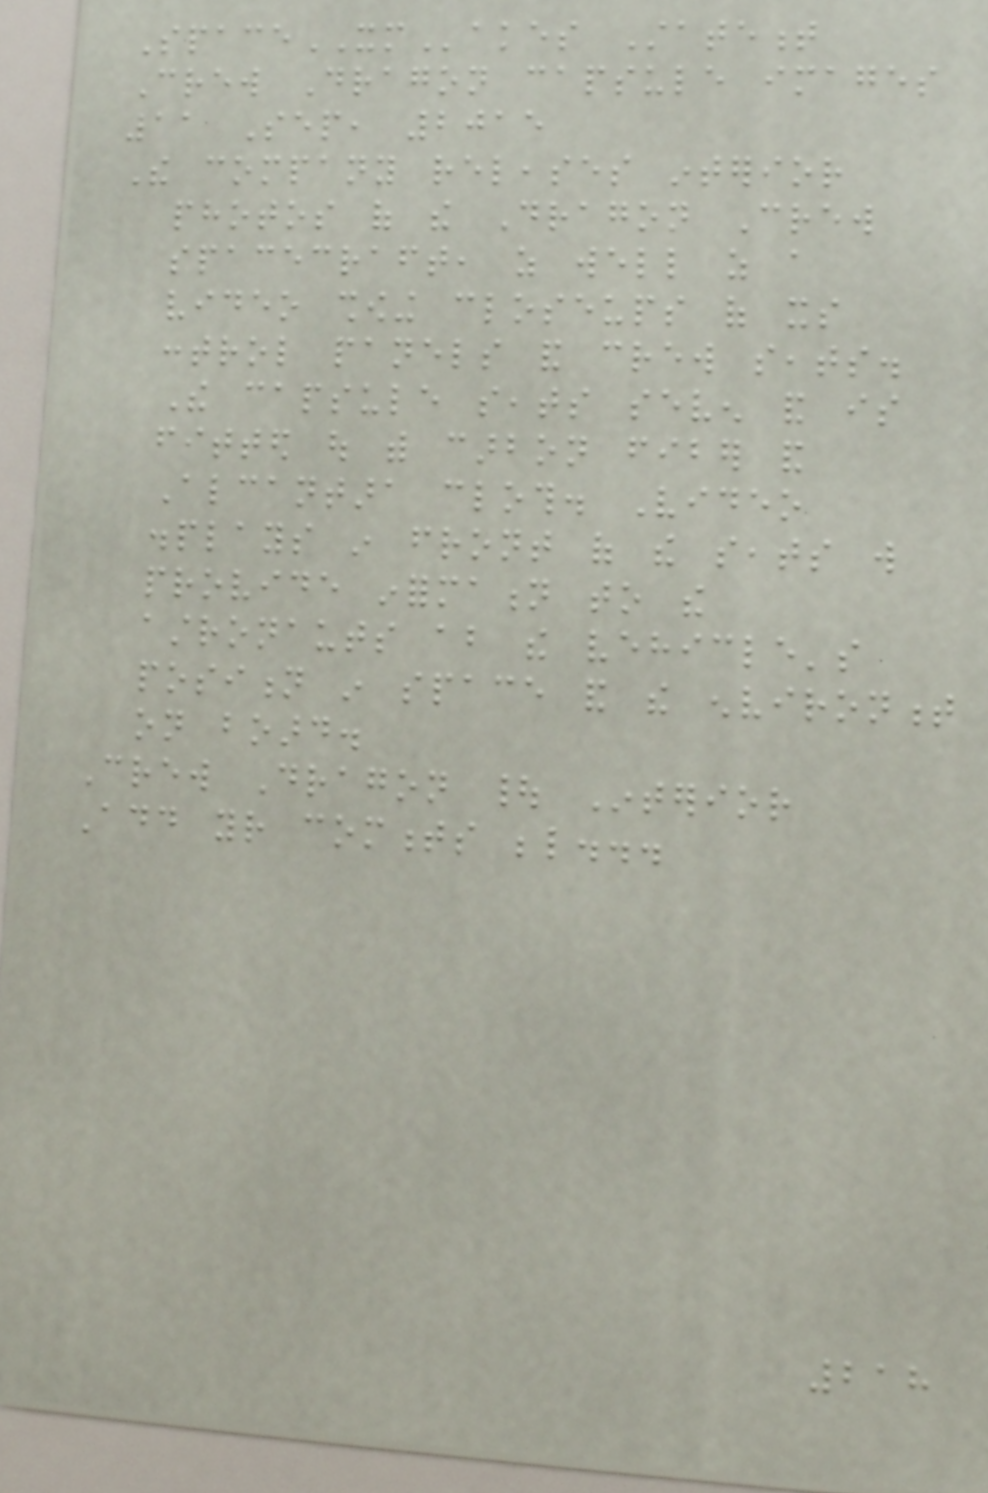SpaceXMakes Statement
Crew Dragon capsule images
11 Sep, 2015
The company releases interior
photos of the Dragon Crew
spacecraft, as well as a
video showing closeups of its
control panels and crew seats.
The capsule seats seven and is
fitted out with carbon fiber and
Alcantara cloth. Video
displays in front of the seats will
provide information to the
astronauts about the vehicle's
position in space and the environment
on board.
Crew Dragon | Interior
Add your comments below...
218
